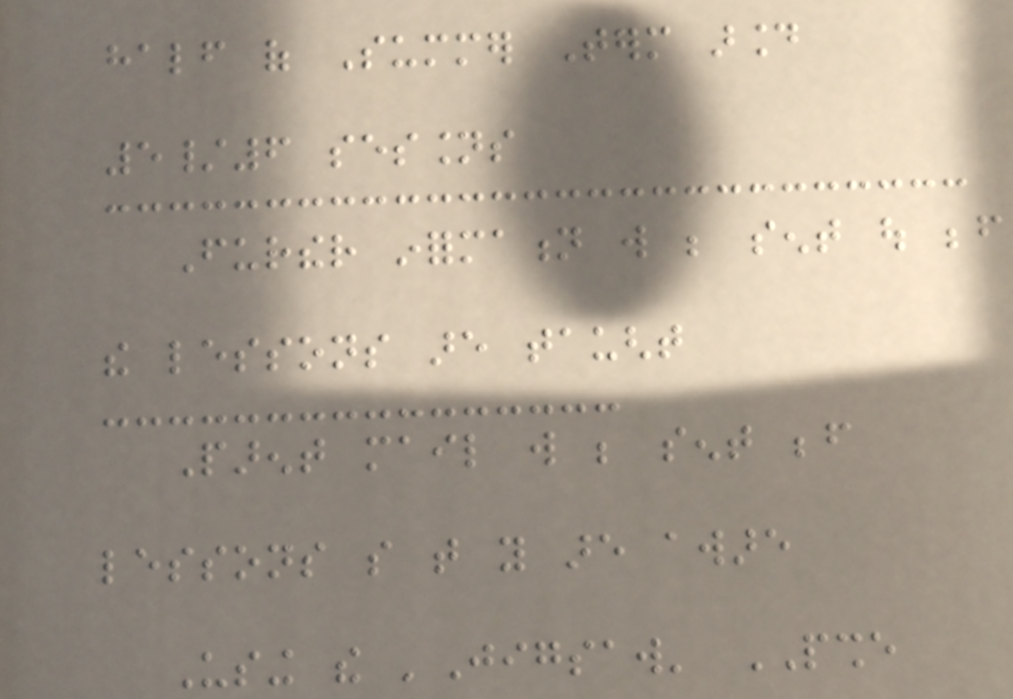half of Summer Term around
5/6 sessions
Further information will be sent out before
the lessons are taught
Parent mail will be sent before
lessons so that you are aware
Using the 'Jigsaw' PSHE
